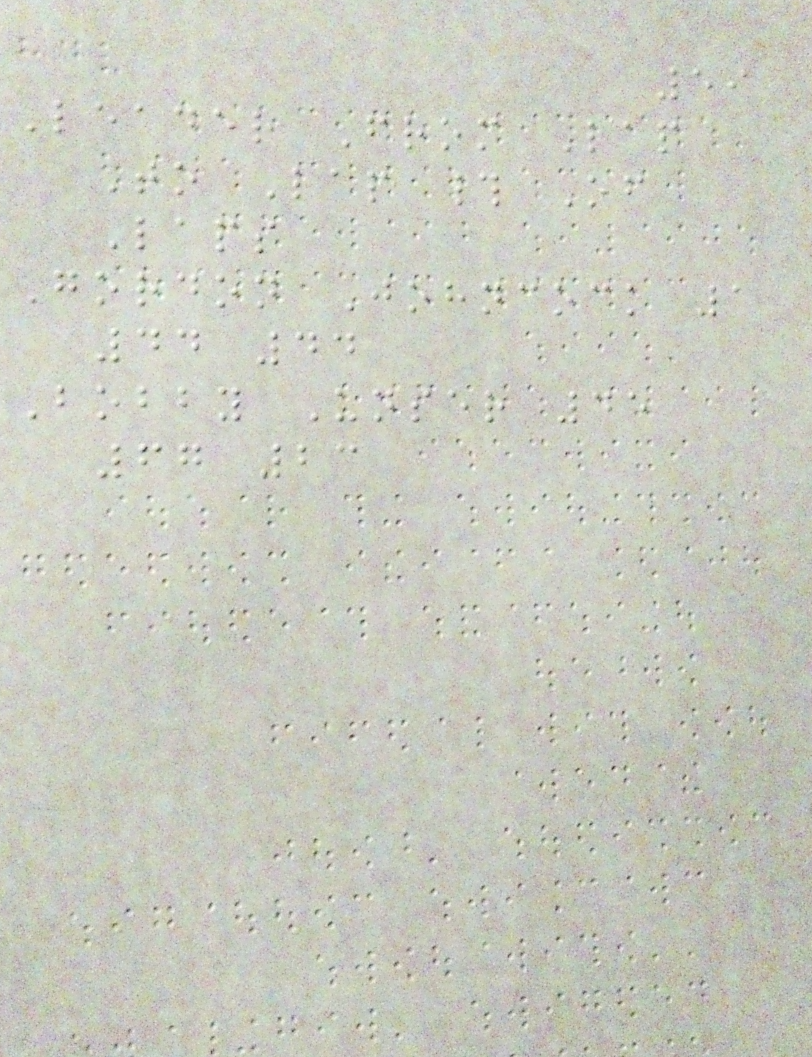59
Leader From Lap
To Lap # Of
Laps
Gordon Johncock 1
44 44
Bobby Unser 45
67 23
